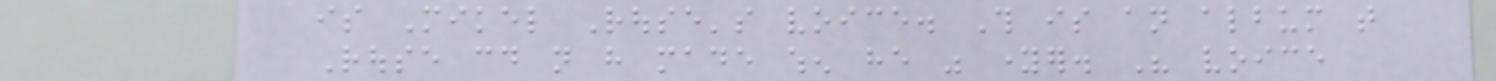is Mikel Rouse's voice. This is an album that
Rouse could not have made when he was younger. His voice
